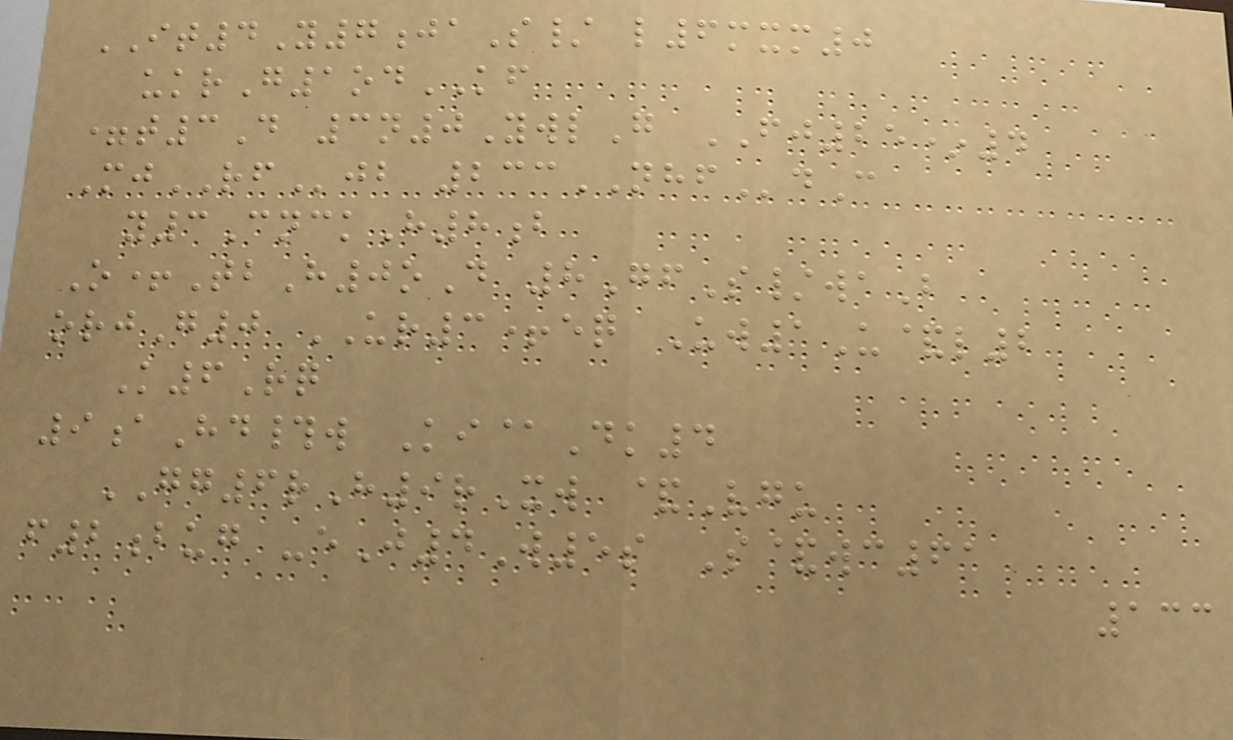IT4Y7jaS/ l6mxm0
ukrG1odKF
=t3D 3n0YwlG FJ25*4
MjRFjb 233NHFdC
y3CnckH8b
O+TbH0oD 8GfS/waB
orjG0 UR3+eq Uw1U&l2
K6Rq
9aHd#w Ki@Dk4
GG6rH9rXw &Vgu
f2bug -eJ4W5s S&wc61
133
